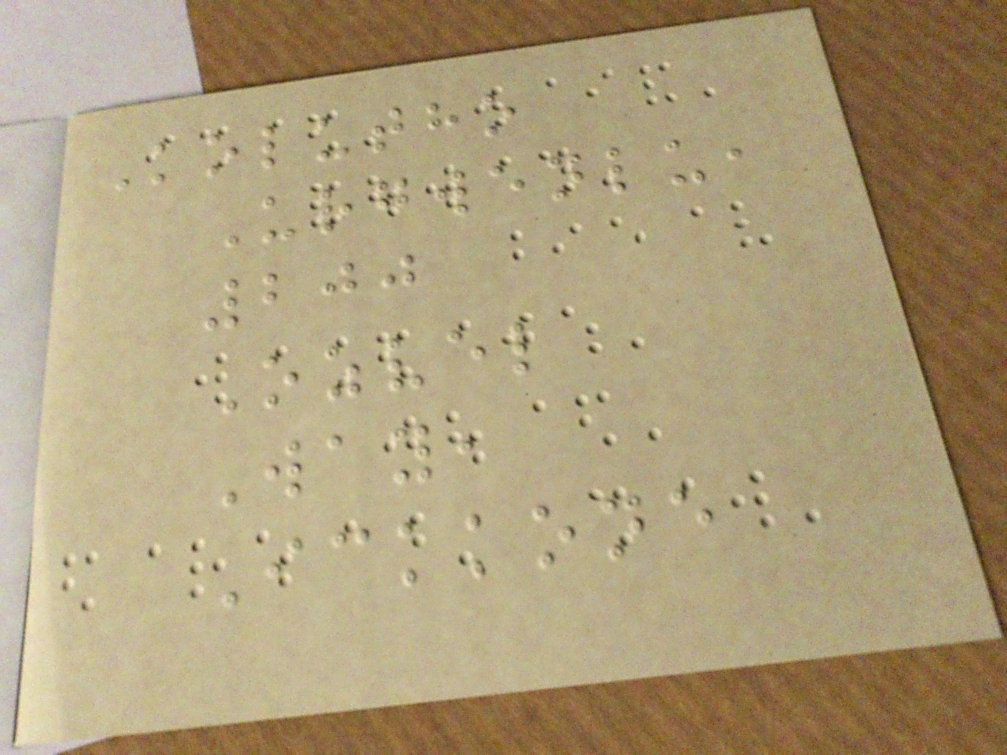Kolutho
Urgwenlu,
200
Ozvel
Way,
Ickkone
